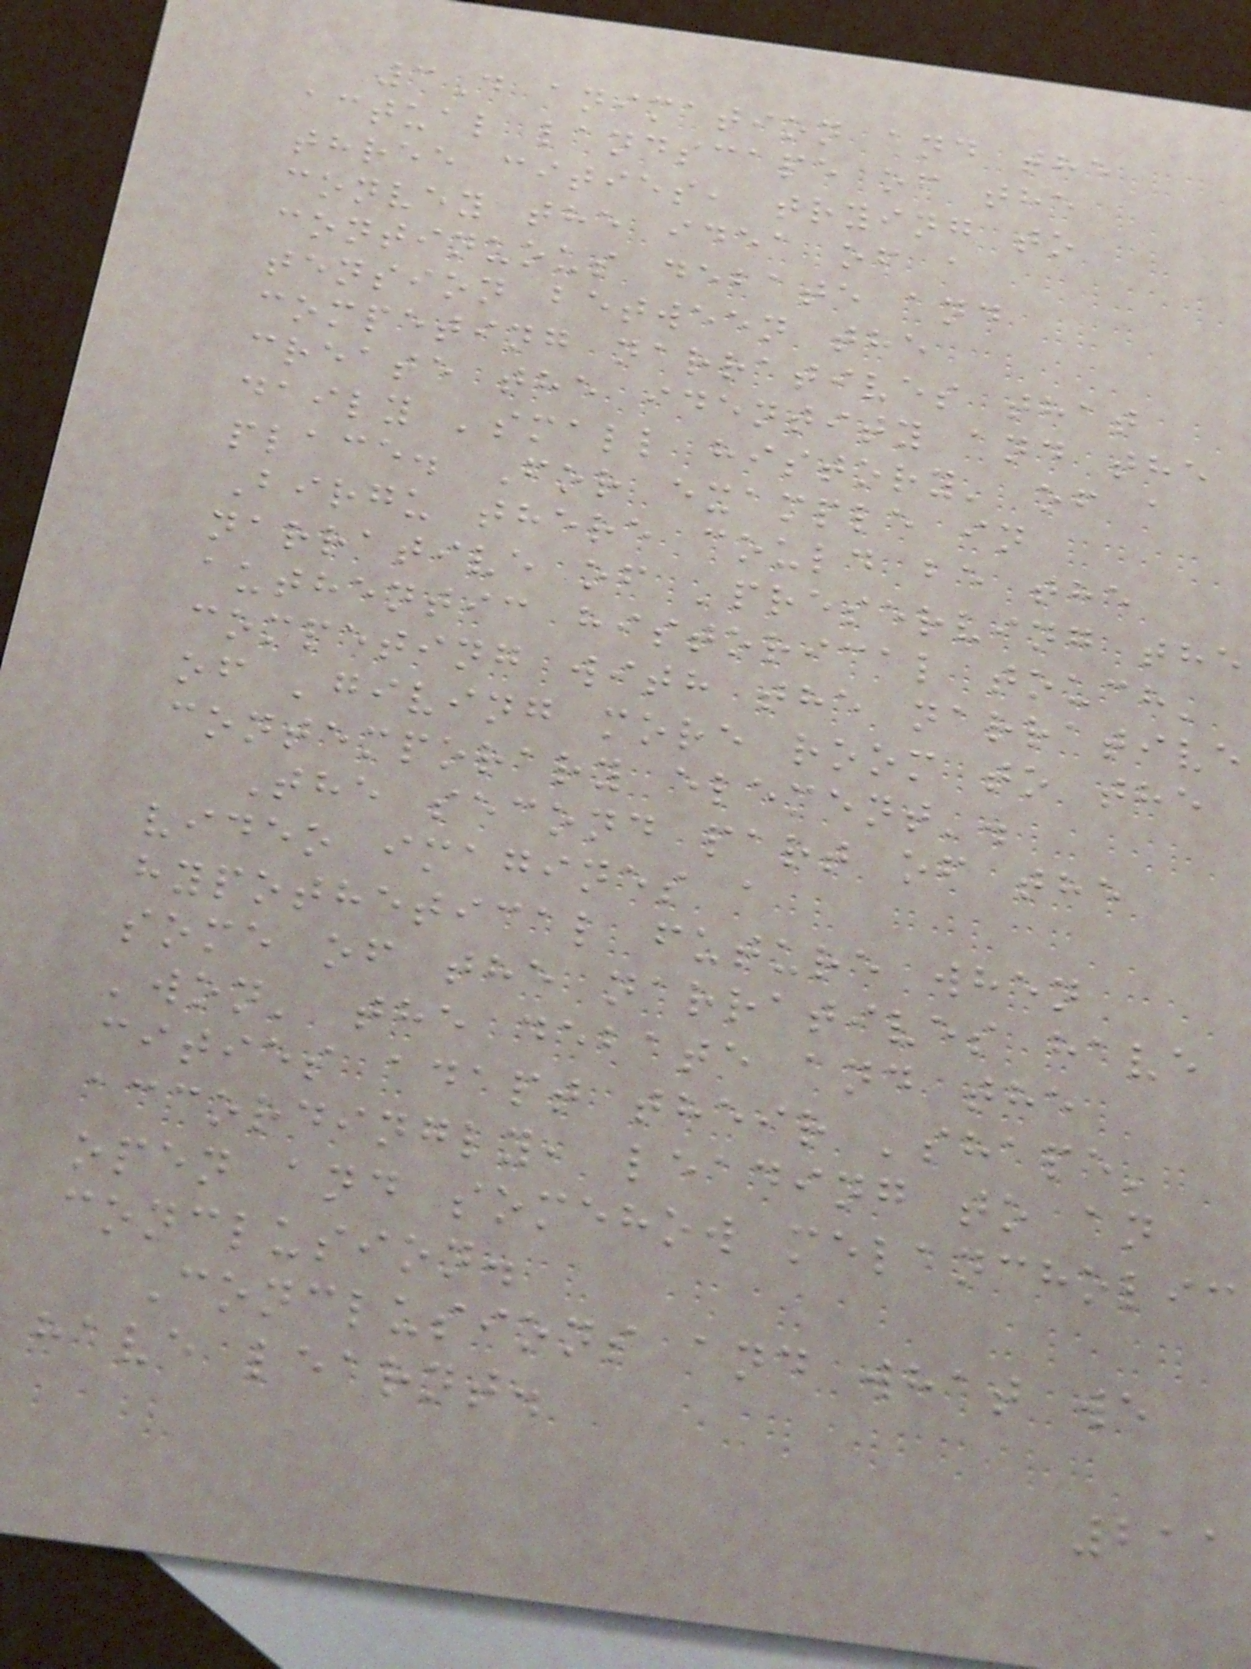3D animation and the
actual landscape of the
three cities, trying to
convey the idea of a
continuous debate and
tension between the
competing narratives that
create the identity and the
daily 'small history' of a
place. For example in
Birgu there could be the
narrative of 'preserving the
authentic historical touch'
competing with the narrative
of 'giving more room to the
contemporary element'.
The second part of the
video imagines a
hypothetical future when
some of the narratives have
'won' the debate and the
cities adapt their 'shape'
accordingly, leading to an
open and somehow melancholic
conclusion.
Conclusions and what we
have learnt.
211
